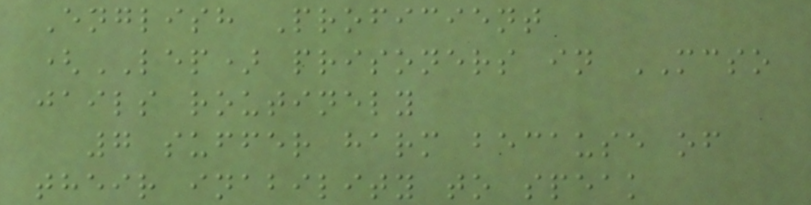English Proficient
(LEP) prisoners in MCSO
jails routinely
7 suffer harm because of
their inability to speak
